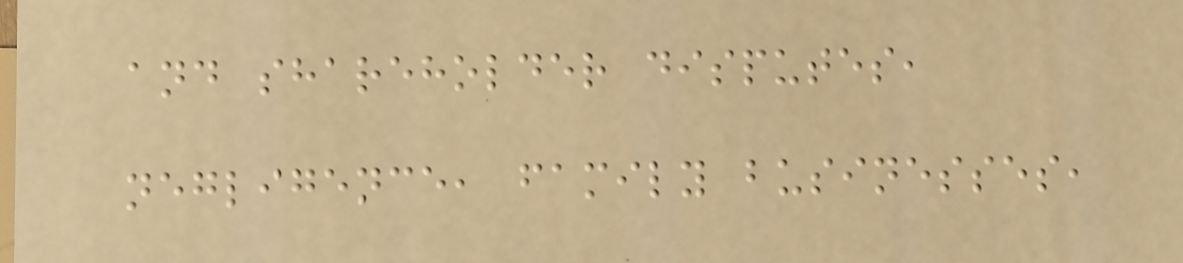and shareholder disputes,
negligence, family businesses,
